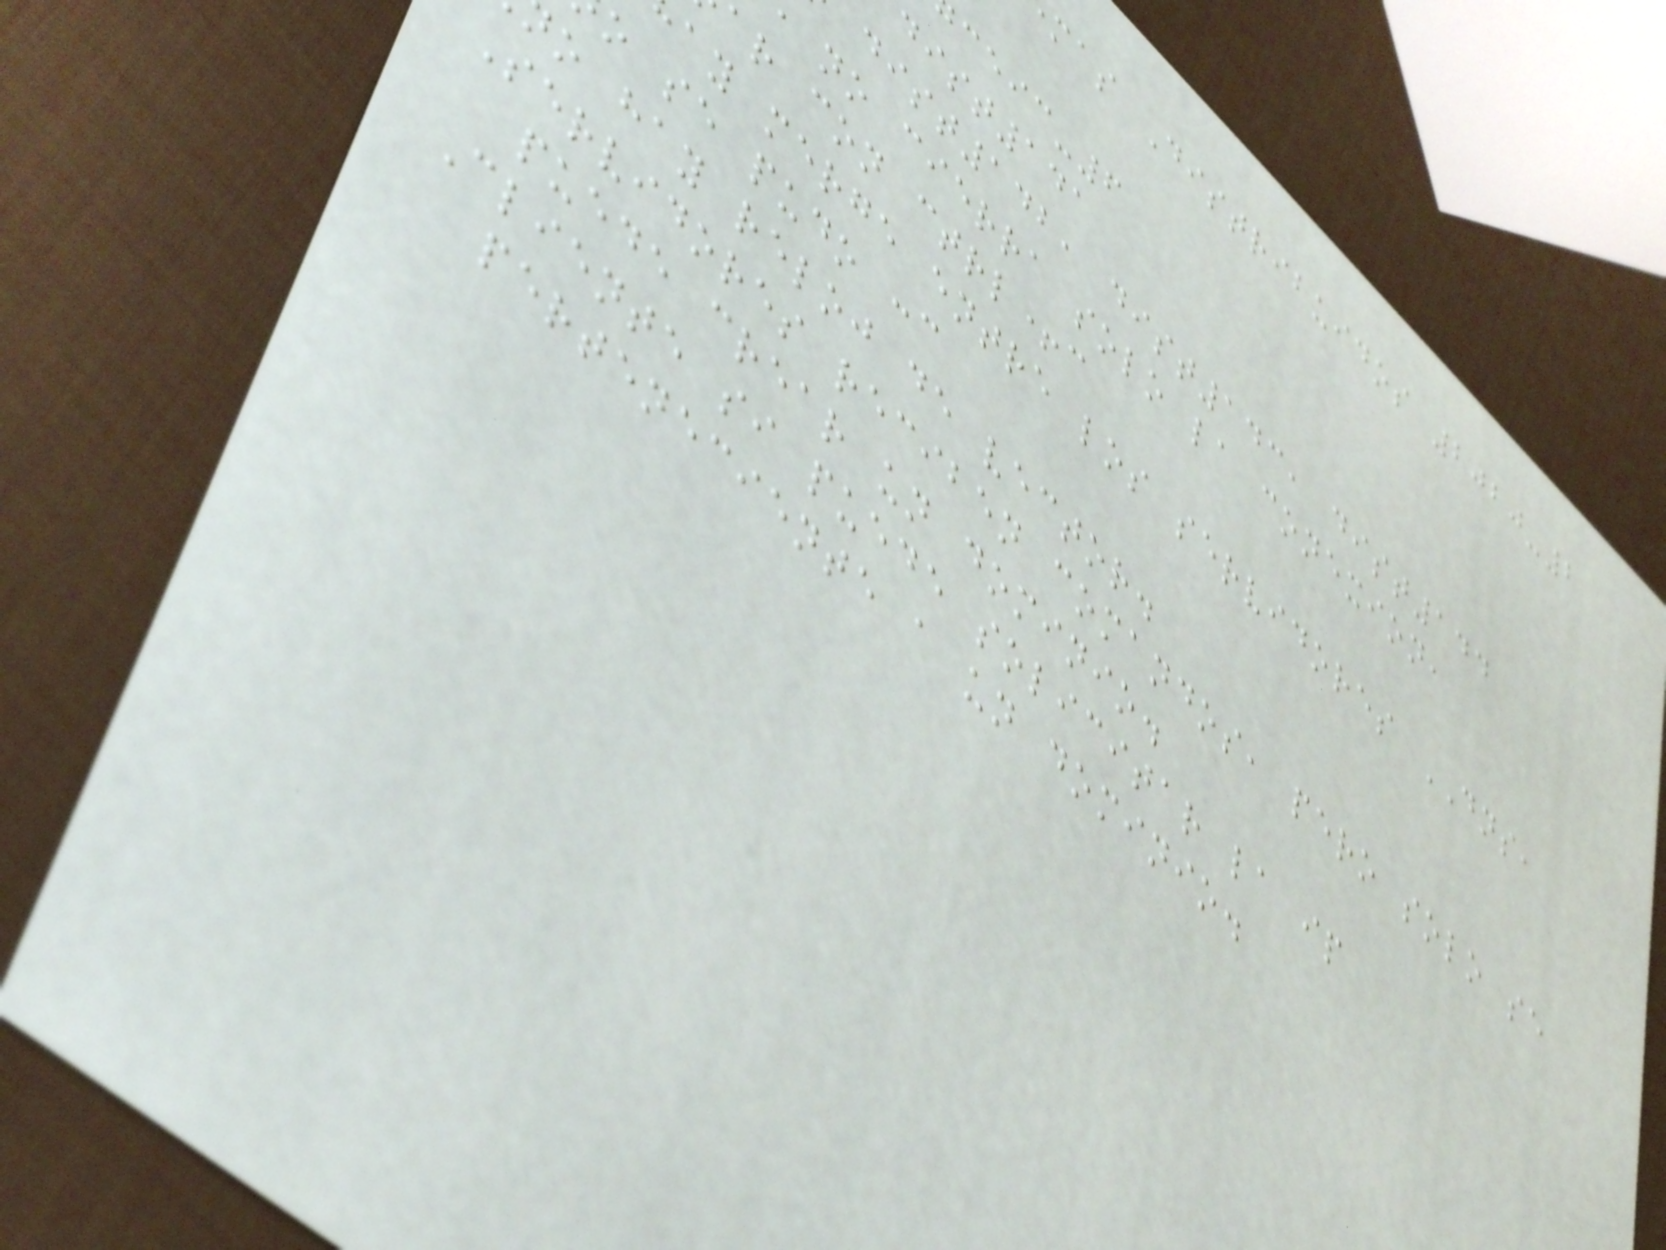mas Distribuidos 2020-2
dist141
dist142, dist143, dist144
no cierra solo la conexion,
ar con ctrl+c
ay merge entre los servidores DNS,
o se pudo :c
o hay reloj de vector.
Servidores reciben comandos, pero solo se
puede crear un dominio.
Cliente si puede solicitar la ip
perteneciente a un dominio.
